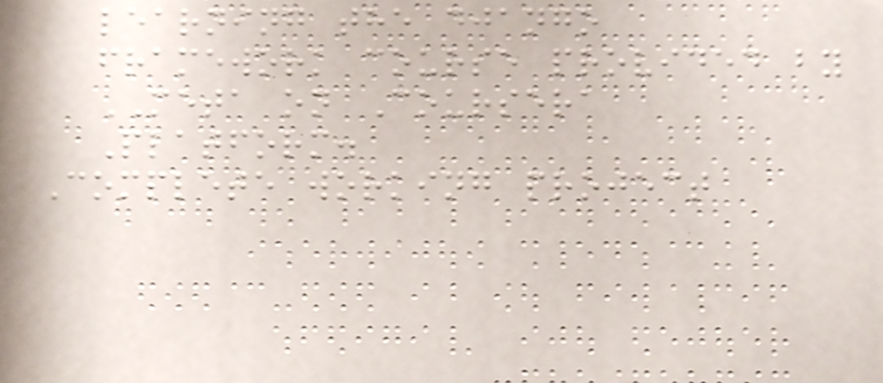learning the django
framework course provided by
META on Coursera
Platform.
Complete working project
